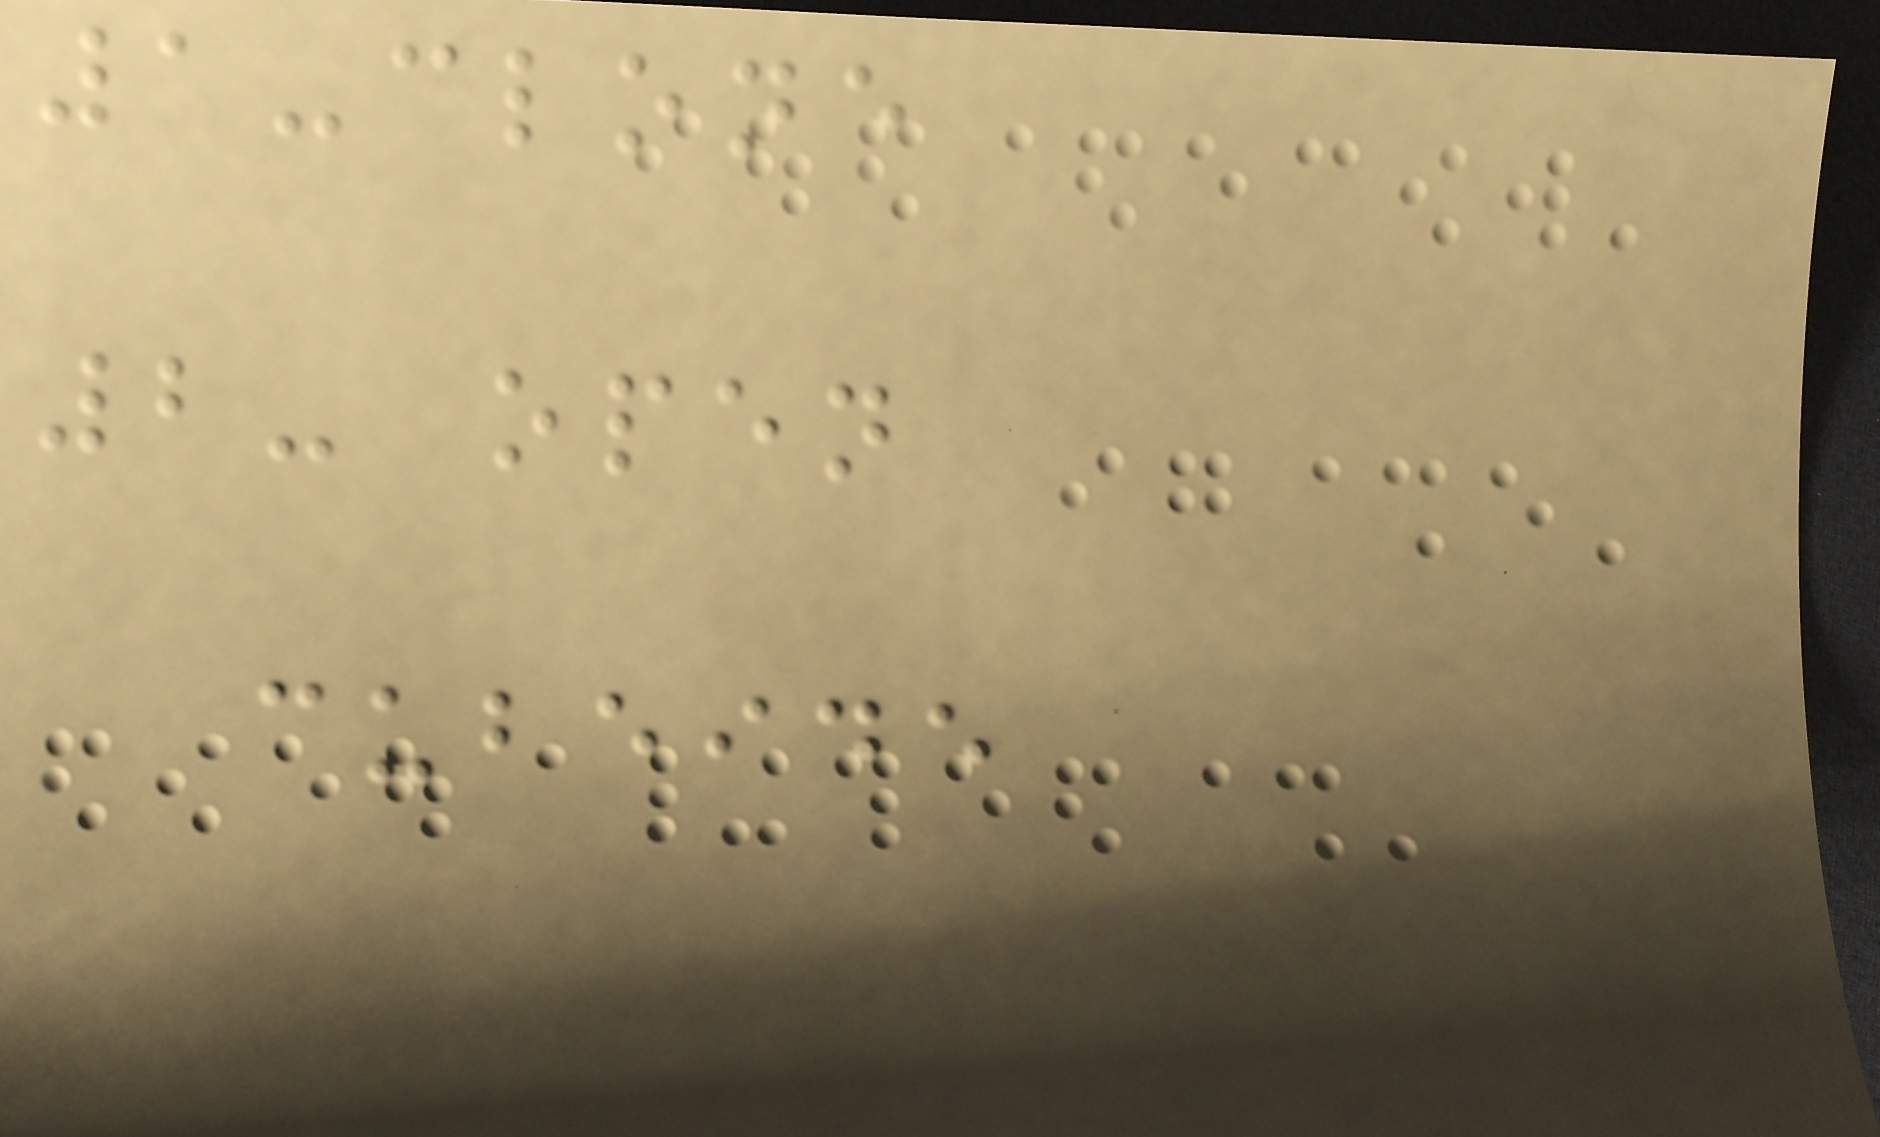1-clone
2- open
cubeide
